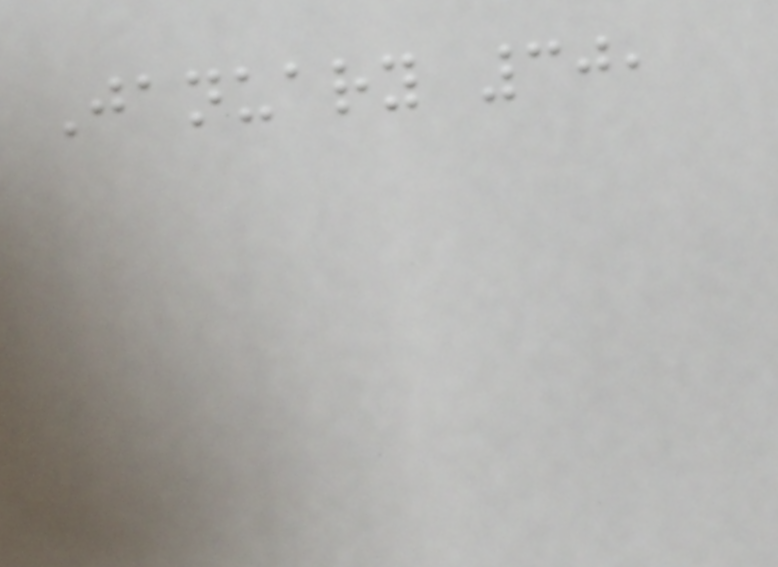January 30,
